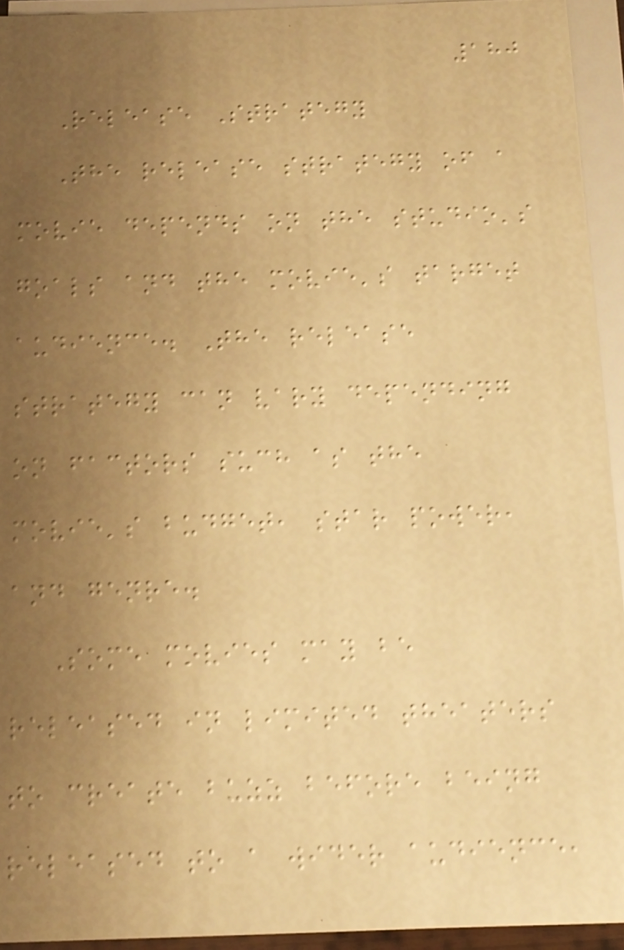180
Release Strategy
The release strategy of a
movie depends on the studio's
goals and the movie's target
audience. The release
strategy can vary depending
on factors such as the
movie's budget, star power,
and genre.
Some movies may be
released in limited theaters
to create buzz before being
released to a wider audience,
